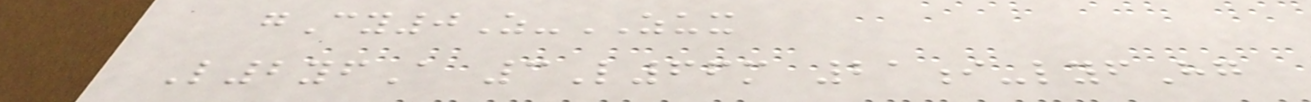gCy0Z-ZUX
L2yfA 3L66m 21i-lyfHg
